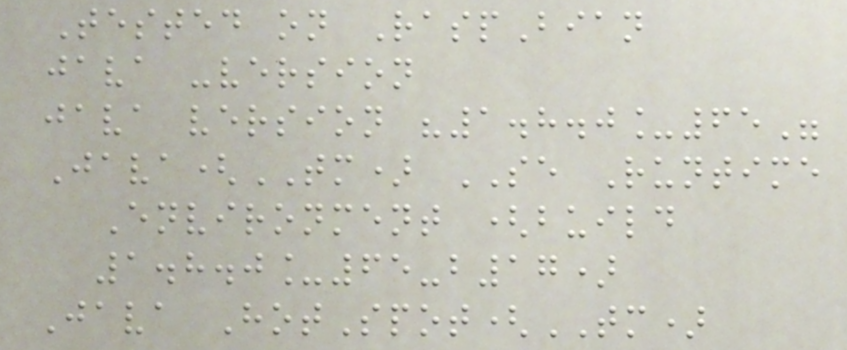Tested on RaspBian
java -version
java version "1.8.0_65"
Java(TM) SE Runtime
Environment (build
1.8.0_65-b17)
Java HotSpot(TM)
